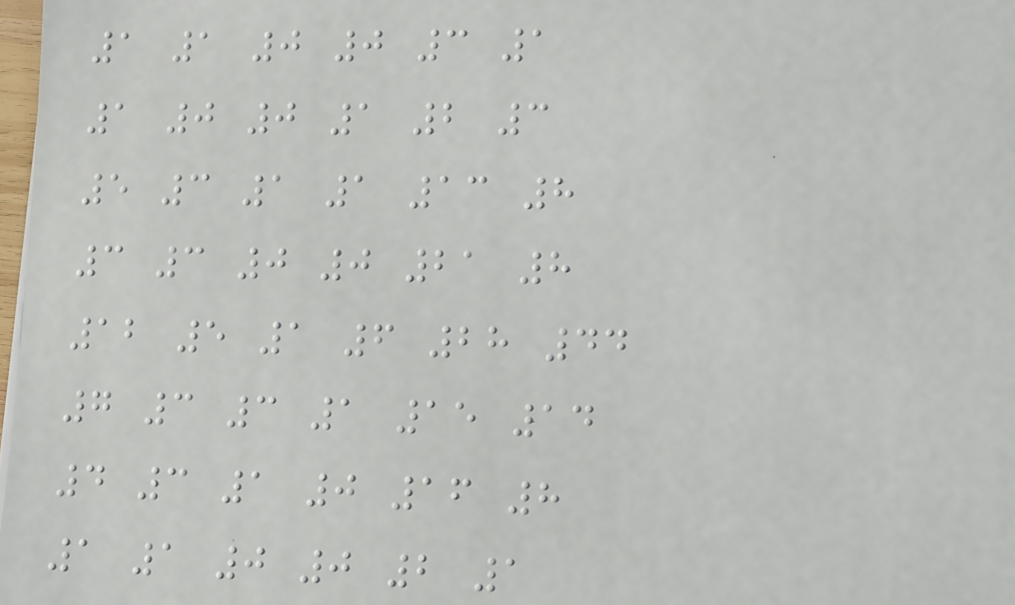1 1 0 0 3 1
1 0 0 1 2 3
5 3 1 1 13 8
3 3 0 0 21 8
12 5 1 6 28 44
7 3 3 1 15 14
4 3 1 0 16 8
1 1 0 0 2 1
